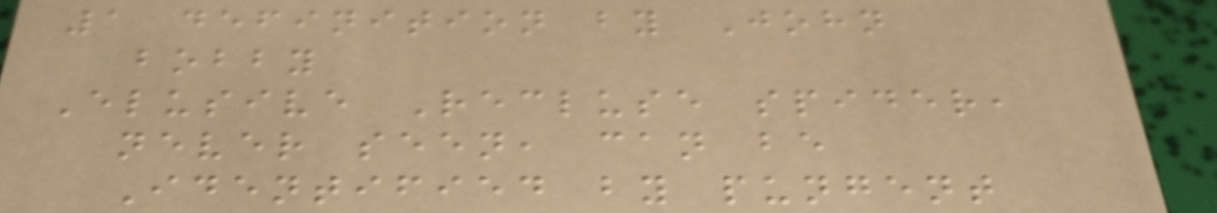1 definition by John
bobby
Elusive Recluse spider,
never seen, can be
Identified by pungent
